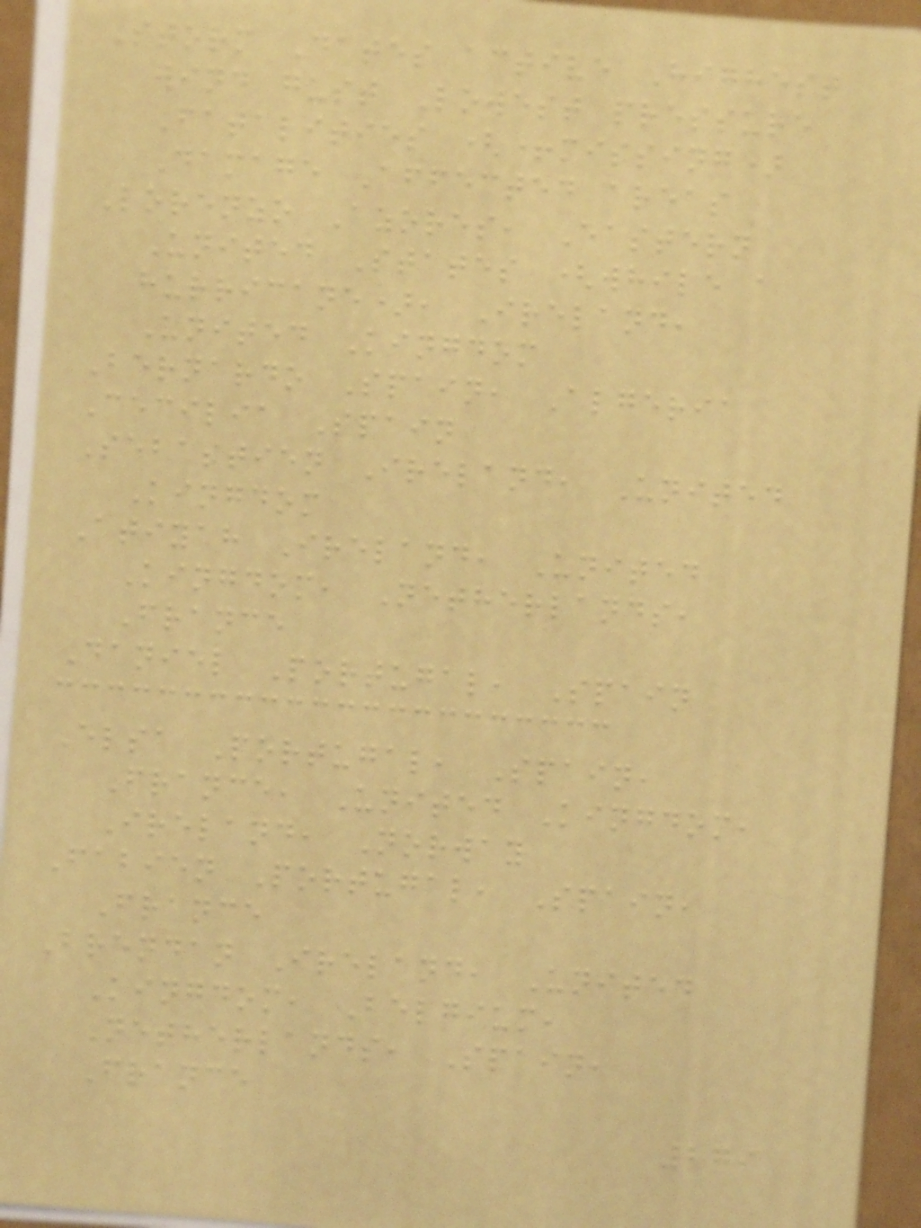Storm Dates active Highest
wind gust Lowest pressure
Fatalities (+missing)
Damage Affected areas
Lorenzo Azores, Eastern
United States (while a
hurricane), Ireland,
United Kingdom
Bernardo Spain, Algeria
Cecilia Spain
Sebastien Ireland, United
Kingdom
Atiyah Ireland, United
Kingdom, Netherlands,
France
Daniel Portugal, Spain
Elsa Portugal, Spain,
France, United Kingdom,
Ireland, Norway
Fabien Portugal, Spain,
France
Brendan Ireland, United
Kingdom, Belgium,
Netherlands, Spain,
France
279
